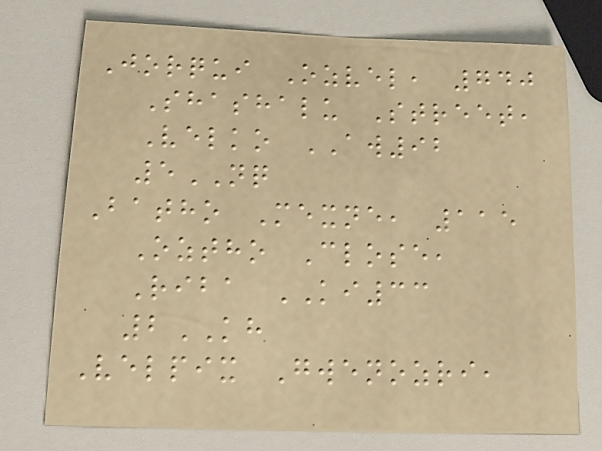Jorqui Ozvel, 740
Shashalu Street,
Velko AW92
5NQ
Batho Mexne, 115
Oztho Close,
Riba KI33
2KH
Velpix Gwenozri,
